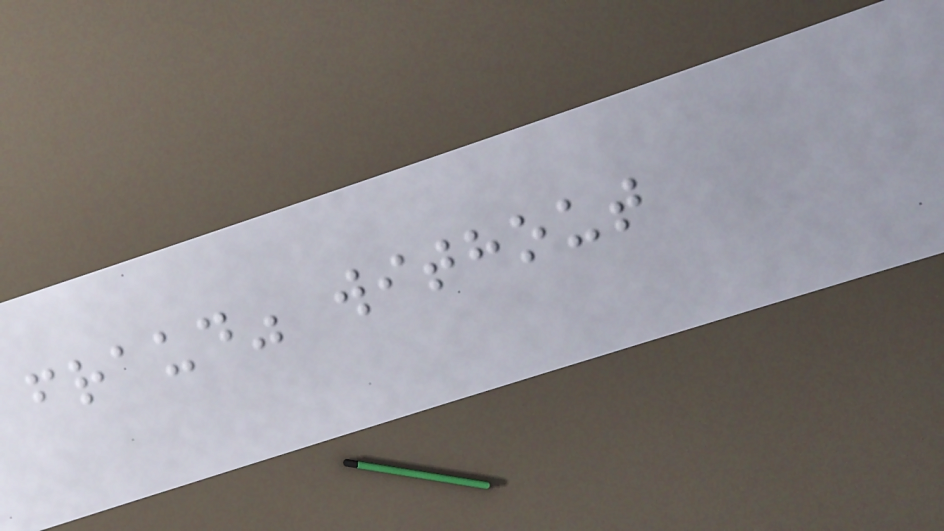fraud" without
